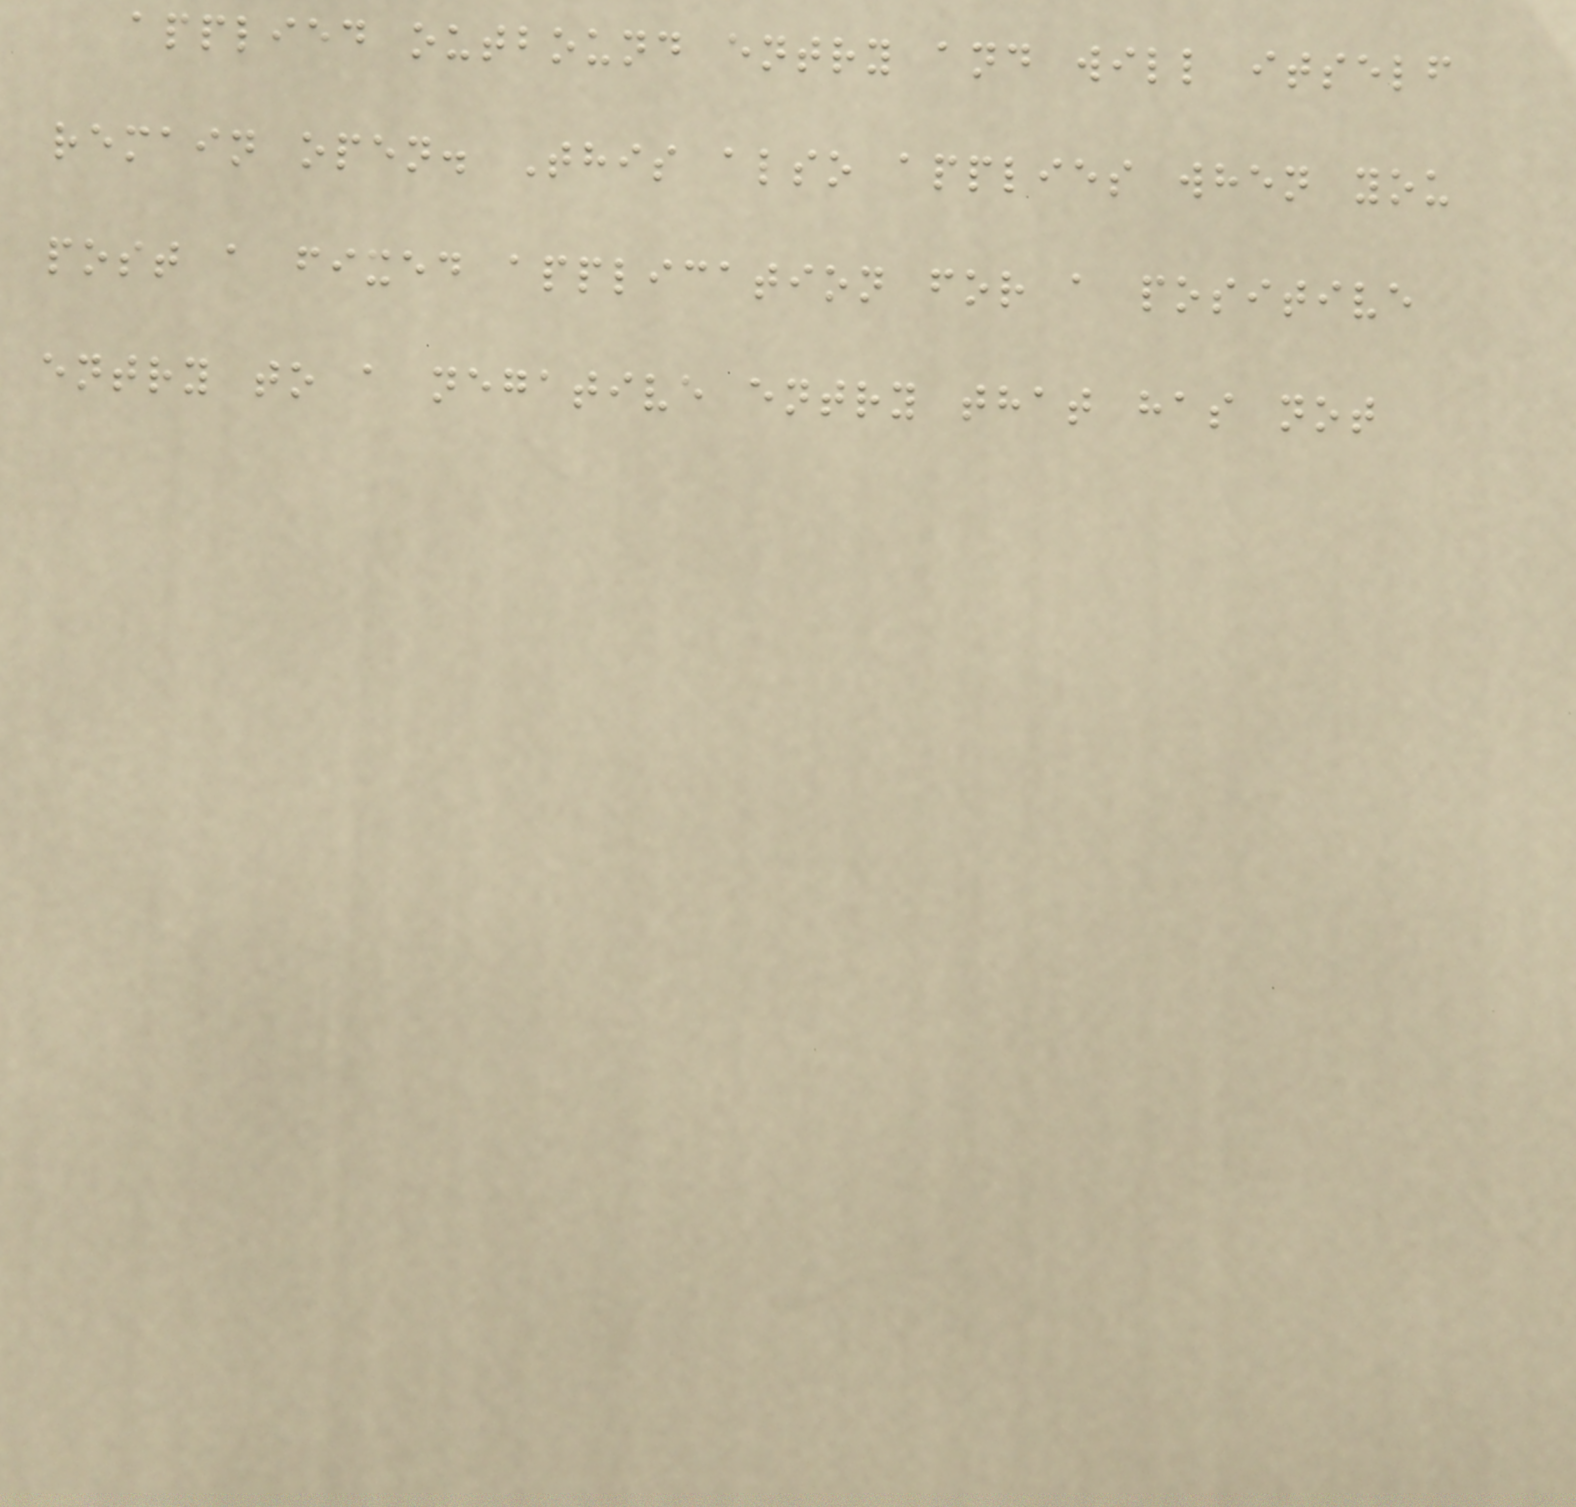applied outbound entry and will itself
remain open. This also applies when you
post a fixed application for a positive
entry to a negative entry that has not
